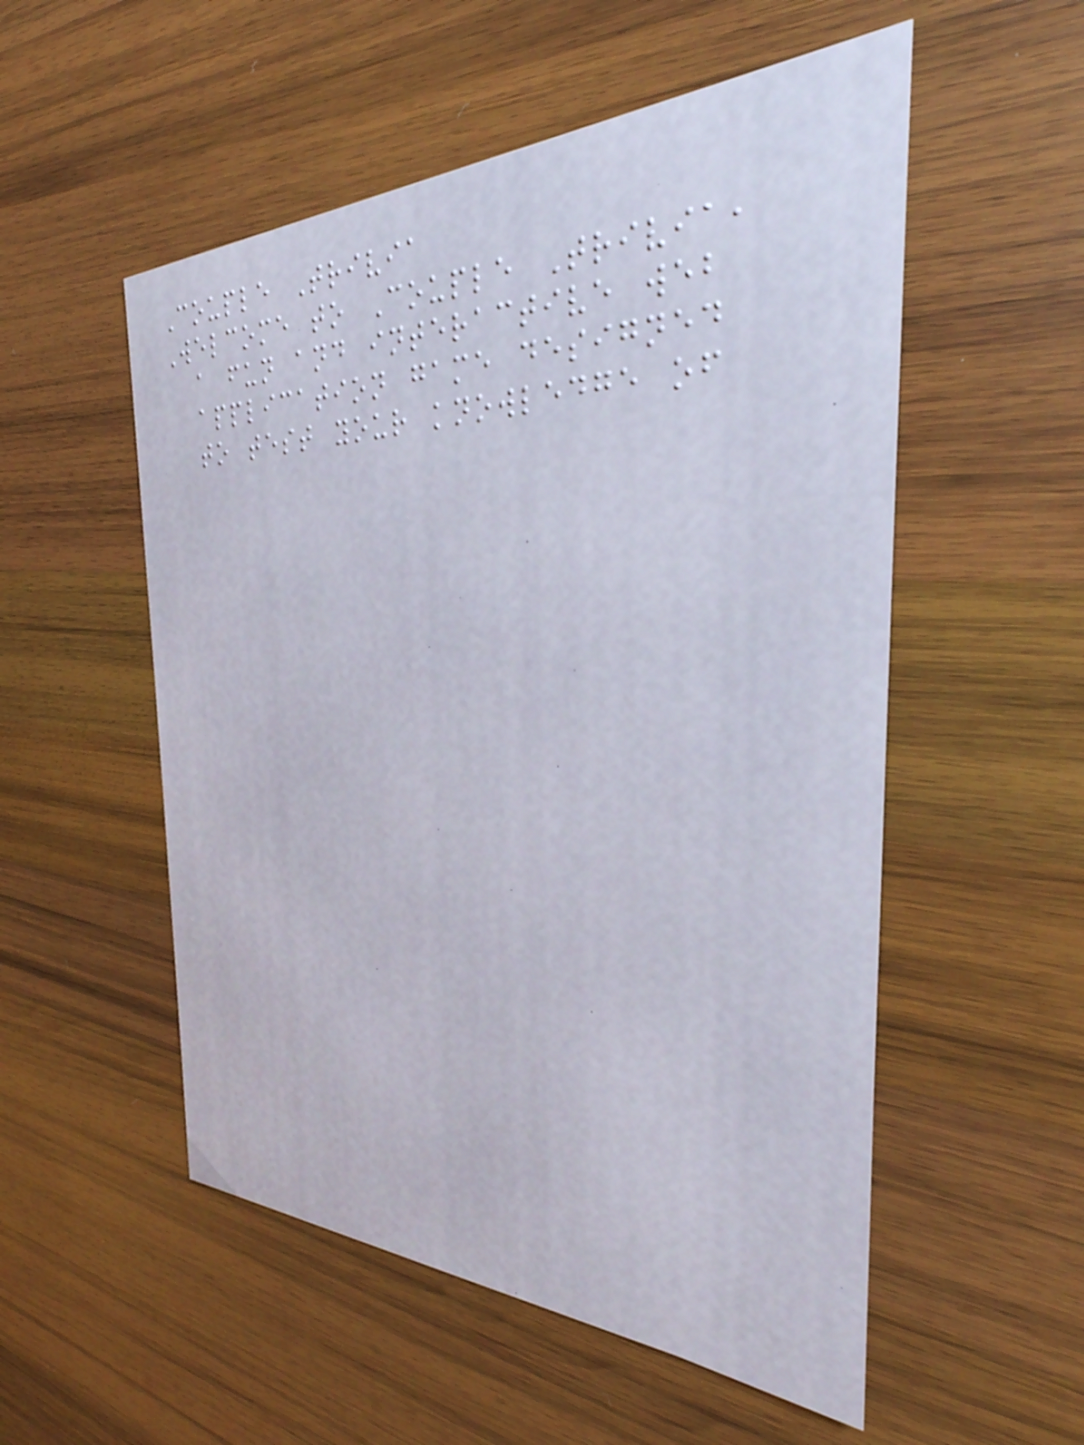Couple Trivia
Welcome to Couple Trivia,
a fun and interactive web
application game designed
to test your knowledge of
